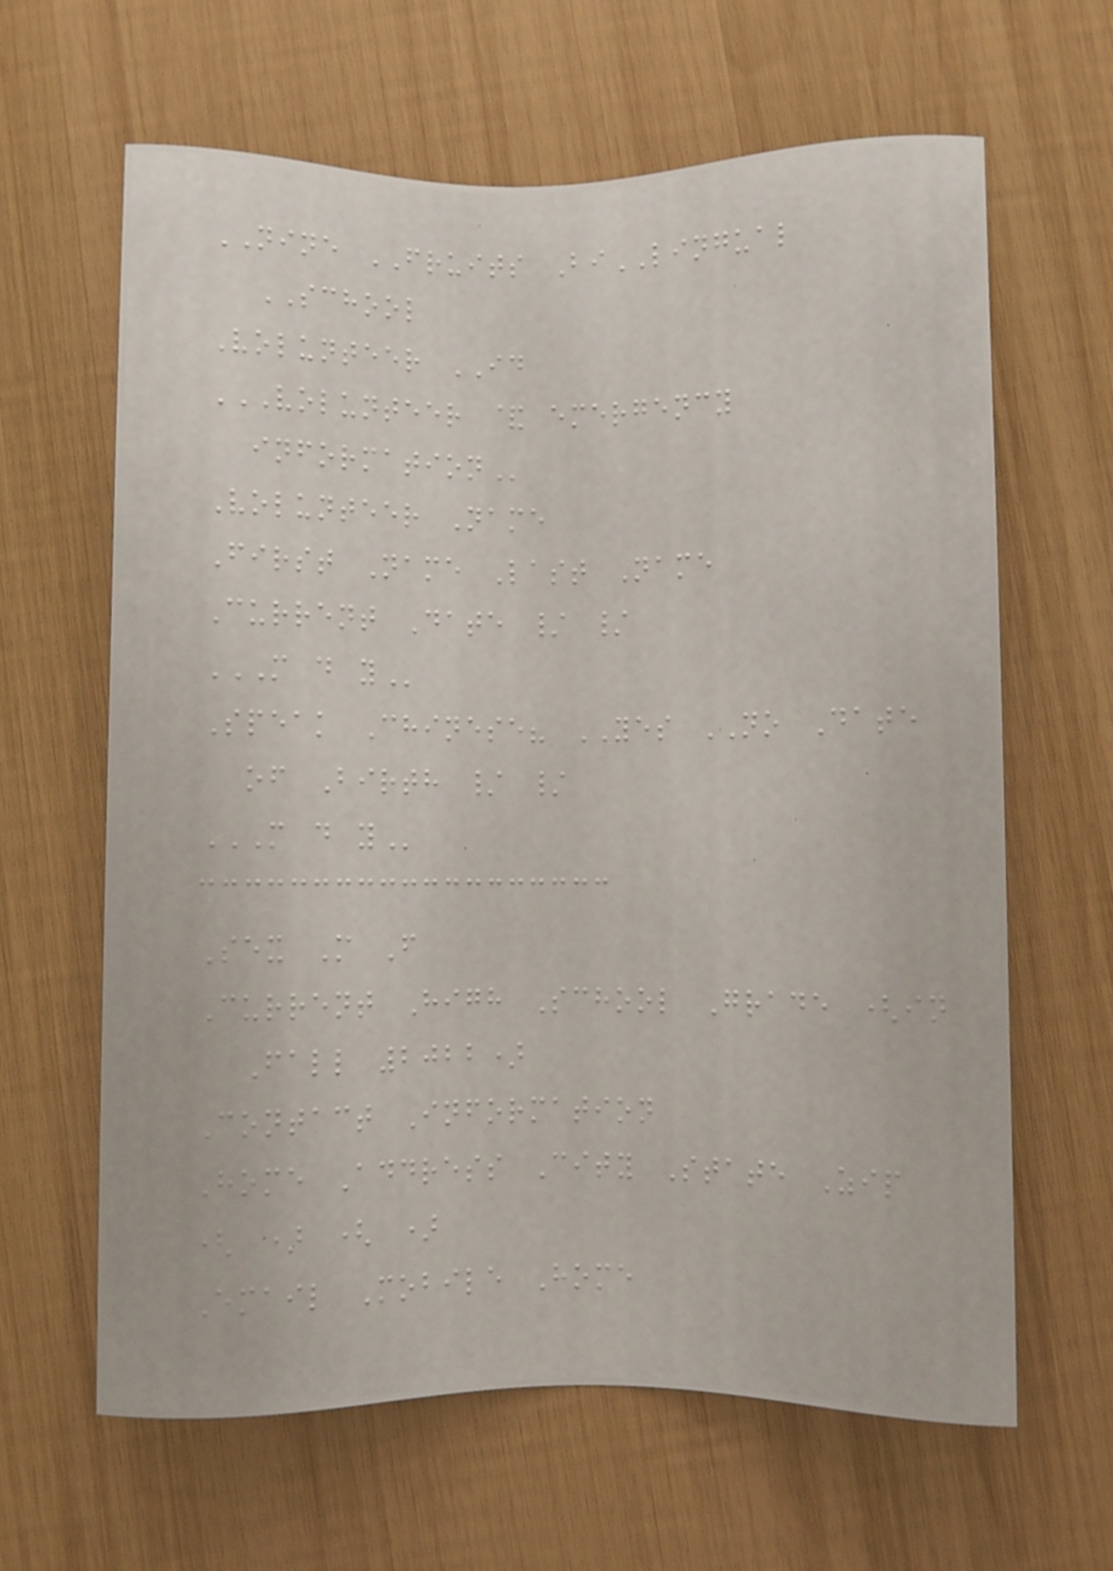NINE FRUITS BiLINGUAL
SCHOOL
Volunteer ID
VOLUNTEER & EMERGENCY
INFORMATION
Volunteer Name
First Name Last Name
Current Date / /
M D Y
Speak Chinese? YES NO Date
of Birth / /
M D Y
Sex M F
Current High School Grade (in
Fall 2022)
Contact Information
Home Address City State Zip
( ) ( )
Email Mobile Home
